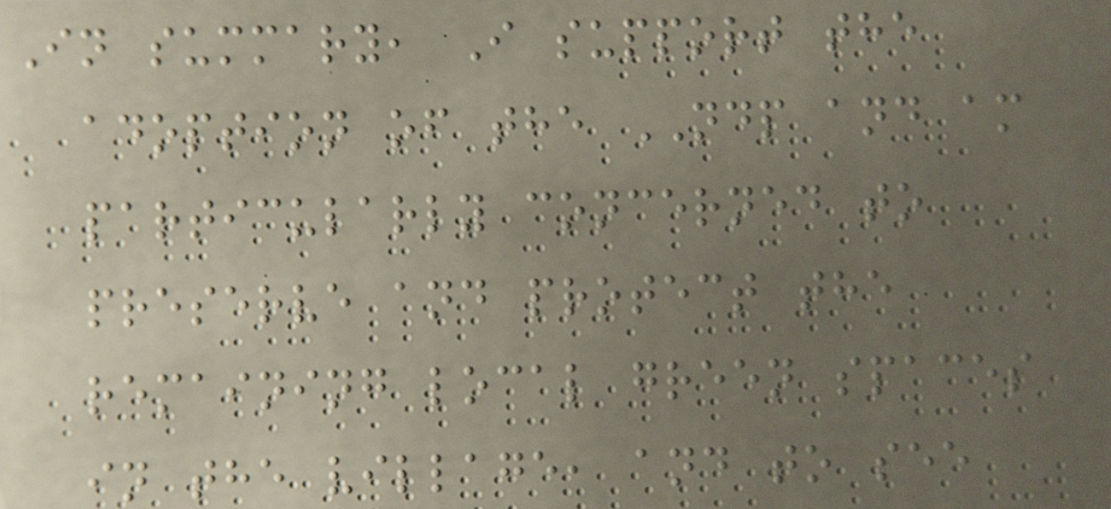In summary, I support the
adoption of the NDP and am
particularly concerned to
preserve and protect the
remaining local green spaces
in the village, and to see
